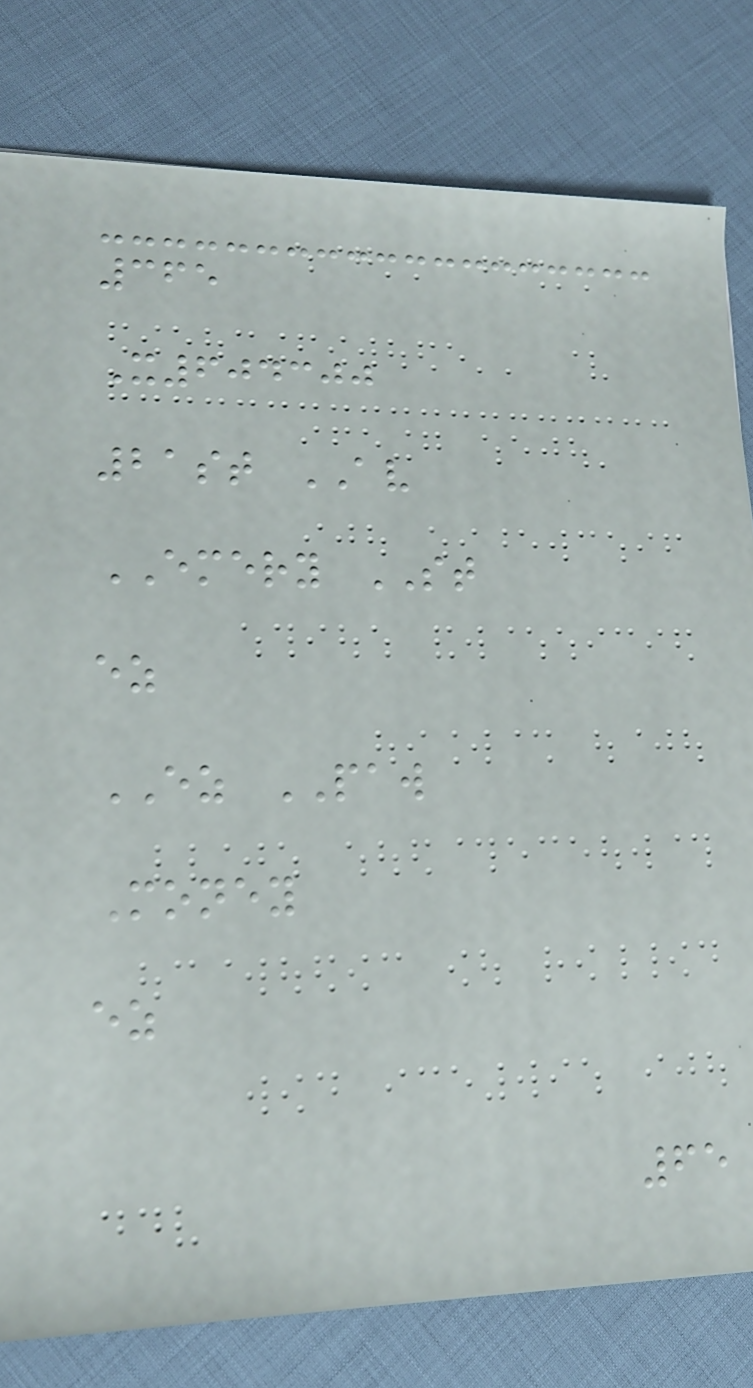365
X604300
21st AV
EMERY ST
ez
EZ PAW
Money
ez
65
